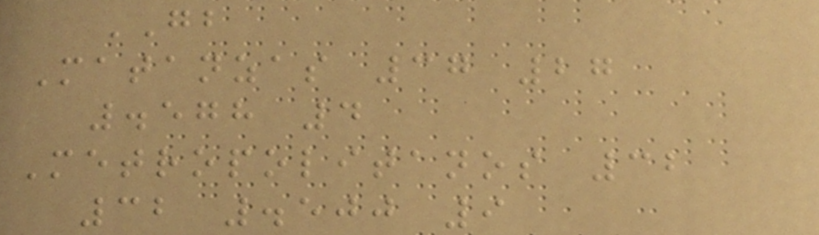GB
Matanzas 37 27
.578 4
Metropolitanos 32
32 .500 9
